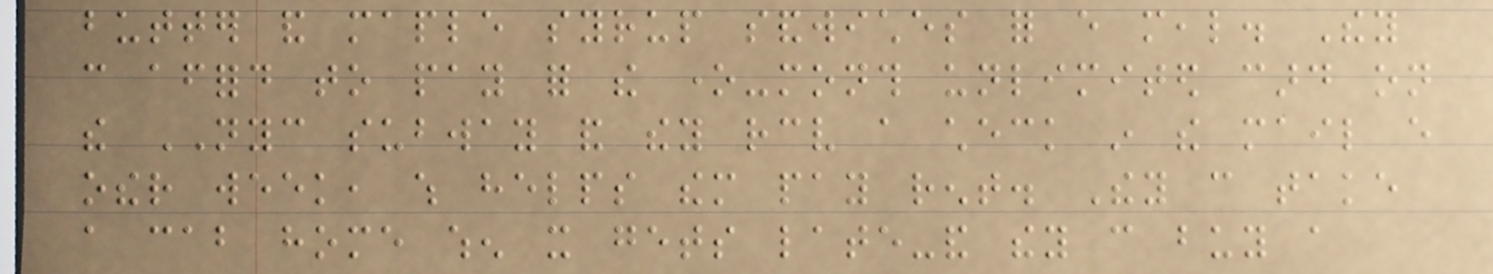butter and maple syrup sandwiches for every meal. They
can afford to pay for the one-month unlimited card on
the NYC subway and they receive a check in the mail every
other week, which helps them pay rent. They can take
a cab home when it gets late-and they can buy a
